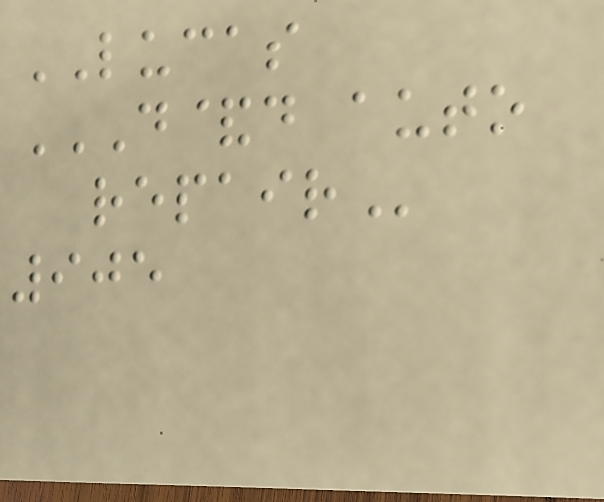LUCAS
D&D AUTO
REPAIR
905
